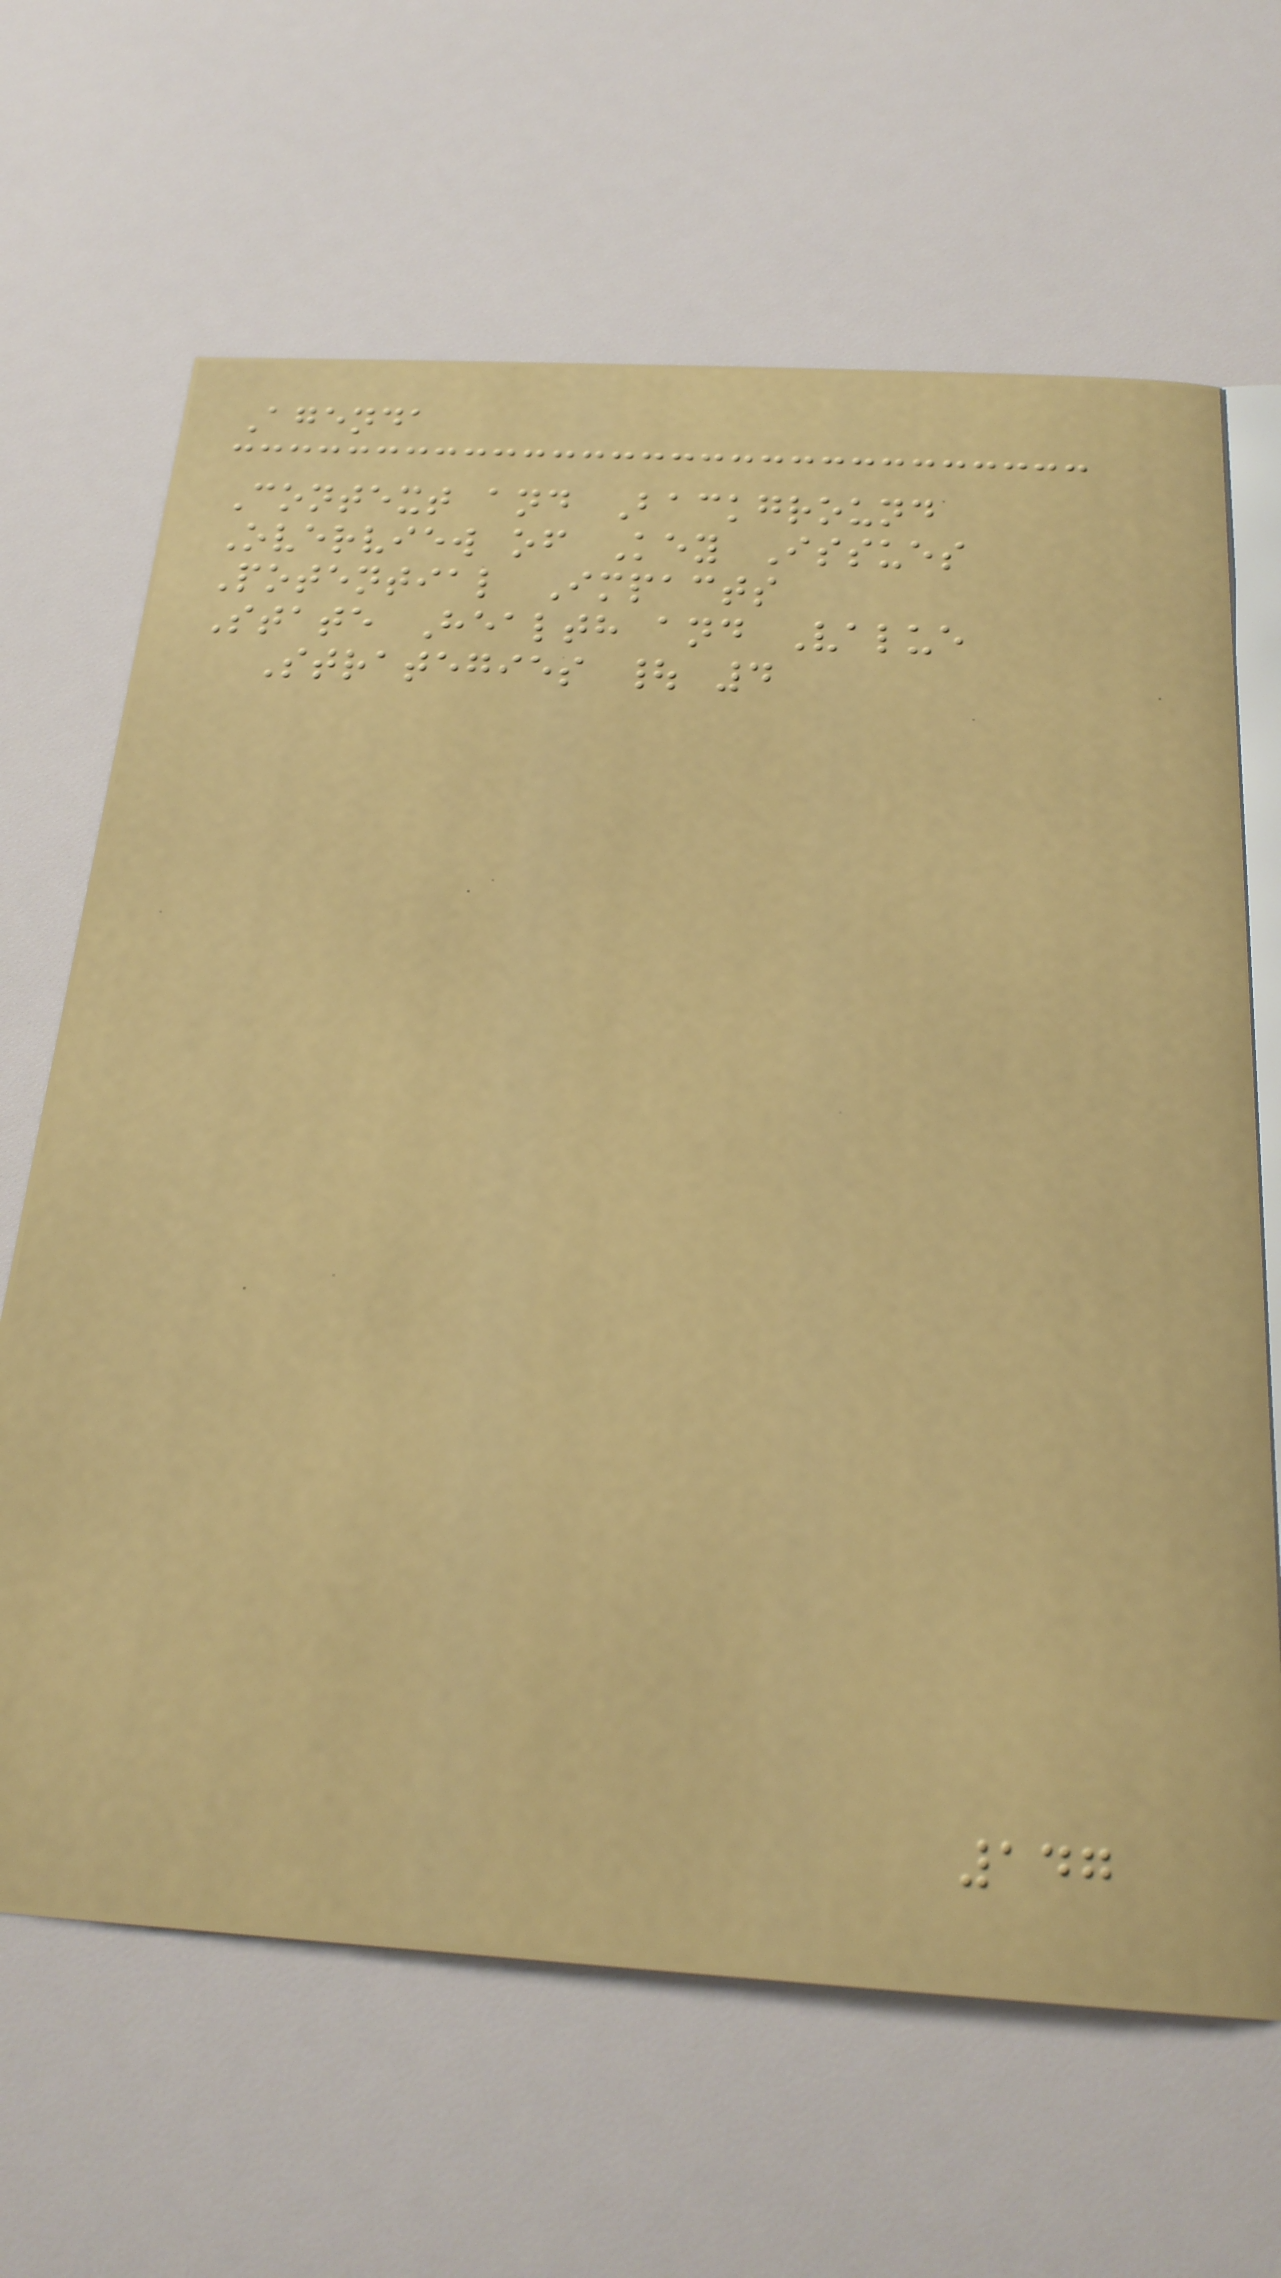Agenda
Context and Background
Overview of Key Issues
Potential Impacts
State Health and Value
Strategies | 4
147
